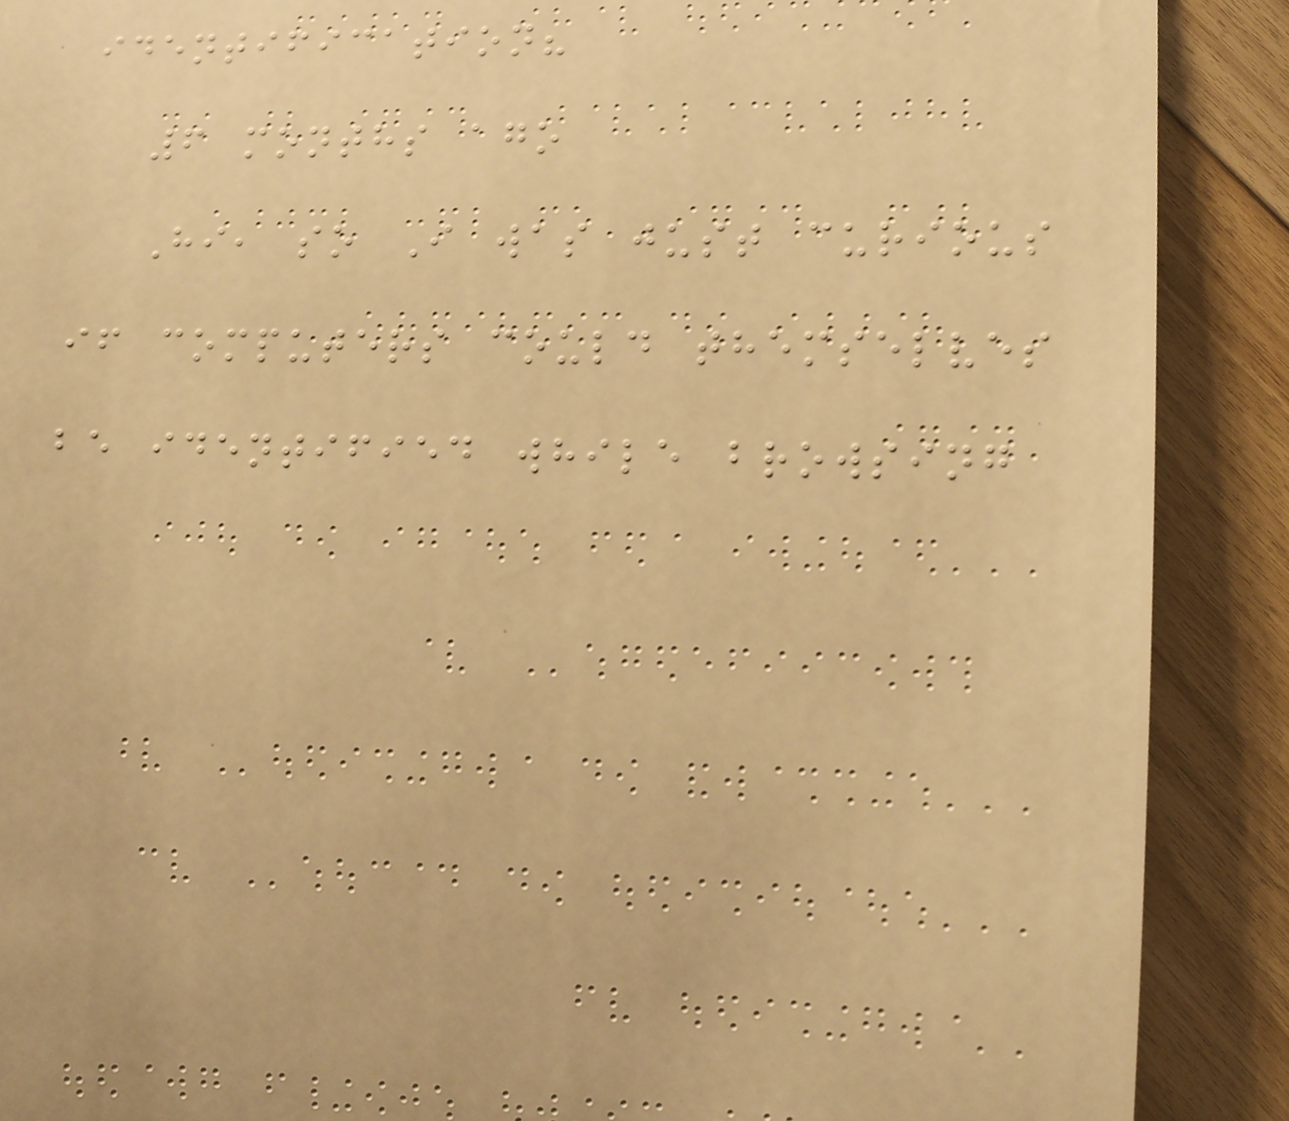identification?
6 months ago
Hi, so I was just curious
if computers could themselves
be identified while browsing
